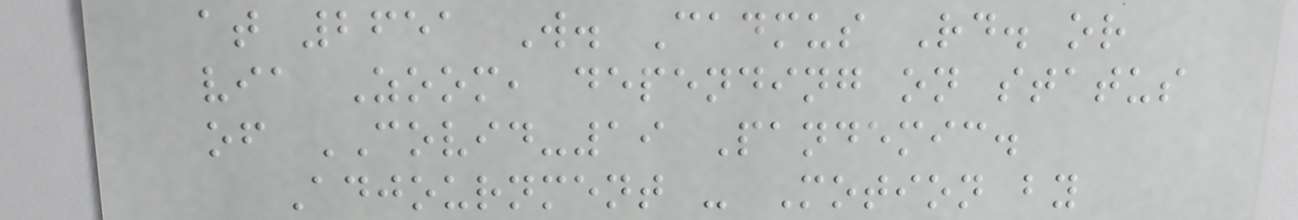at 2651 W. Cadmus Rd. or
via Zoom, depending on status
of COVID-19 Pandemic.
Adjournment - Motion by
